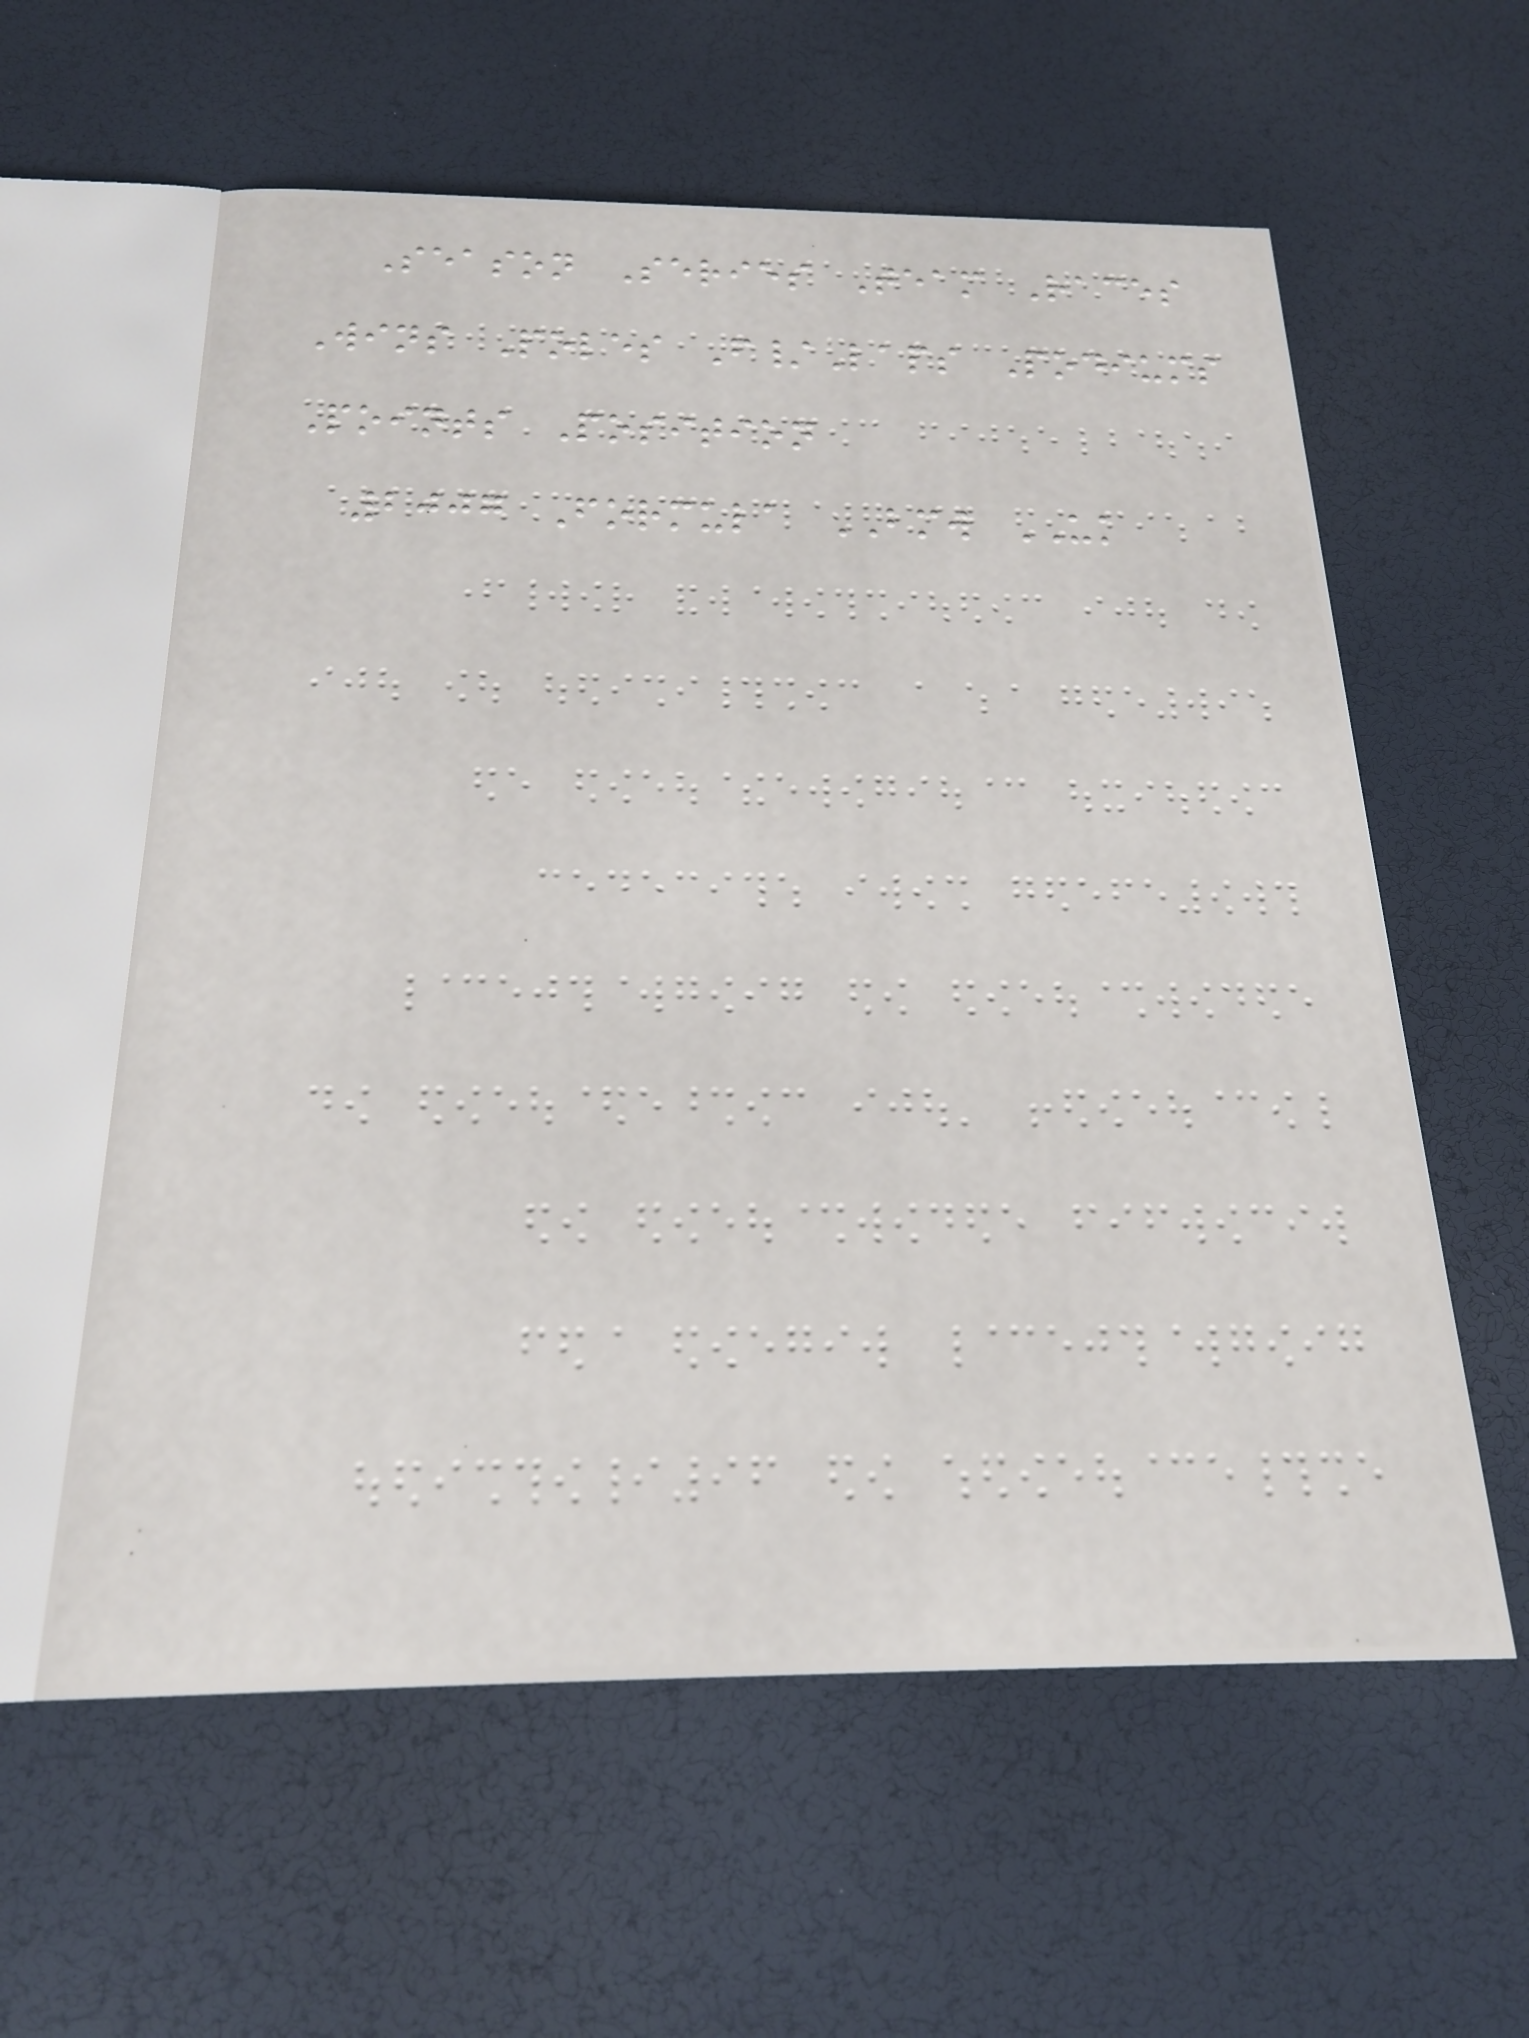Season Series Team Races
Wins Poles F/Laps Podiums
Points Position
2007 Formula BMW UK
